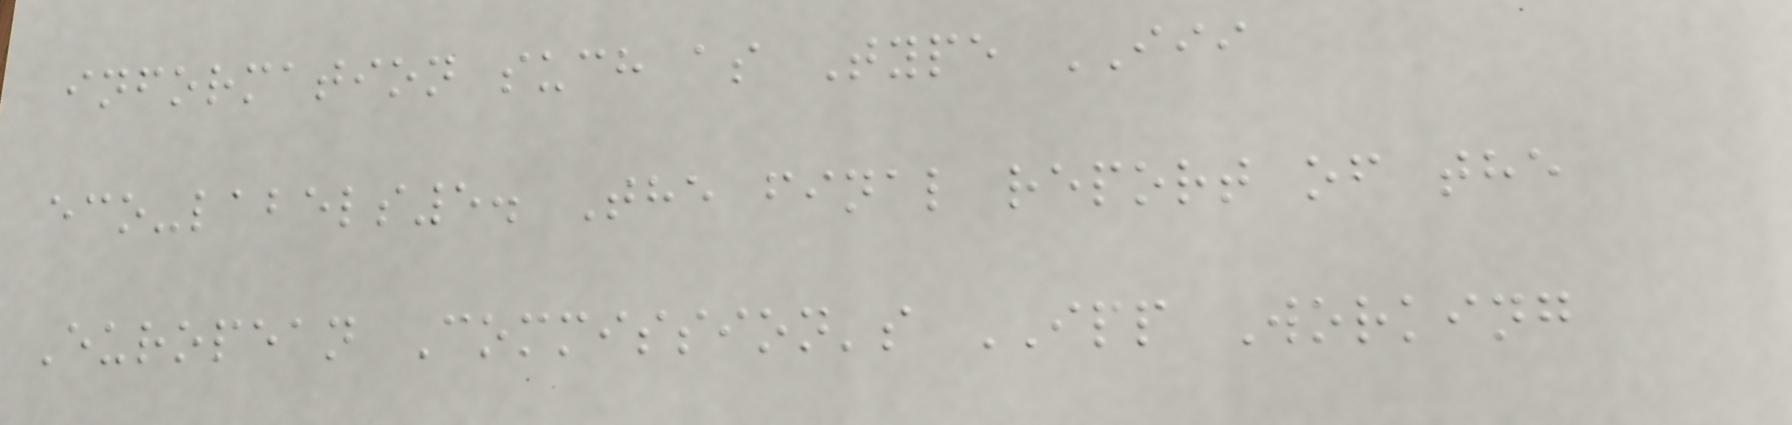information such as Type III
eco-labels5. The final report of the
European Commission's IPP Working
